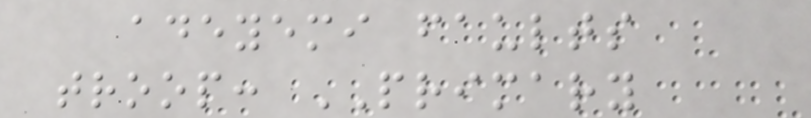adeyemi faults
troop: PRIMARY
